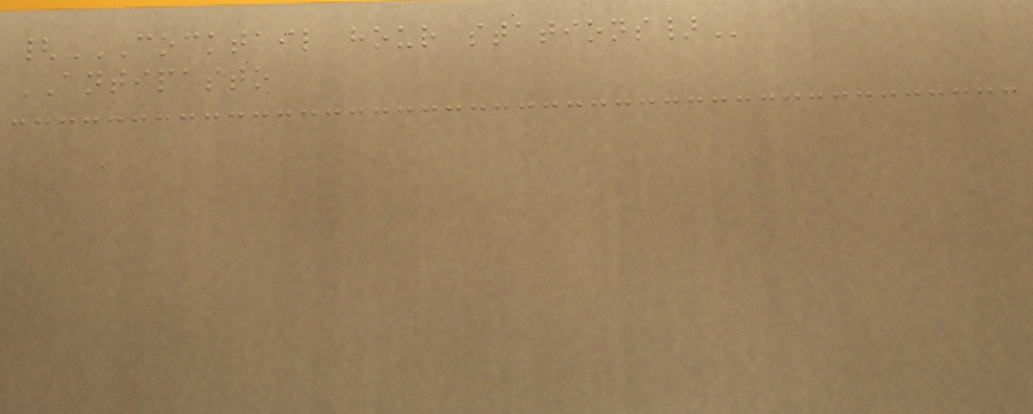{COCKTAIL HOUR STATIONS}
ANTIPASTO
